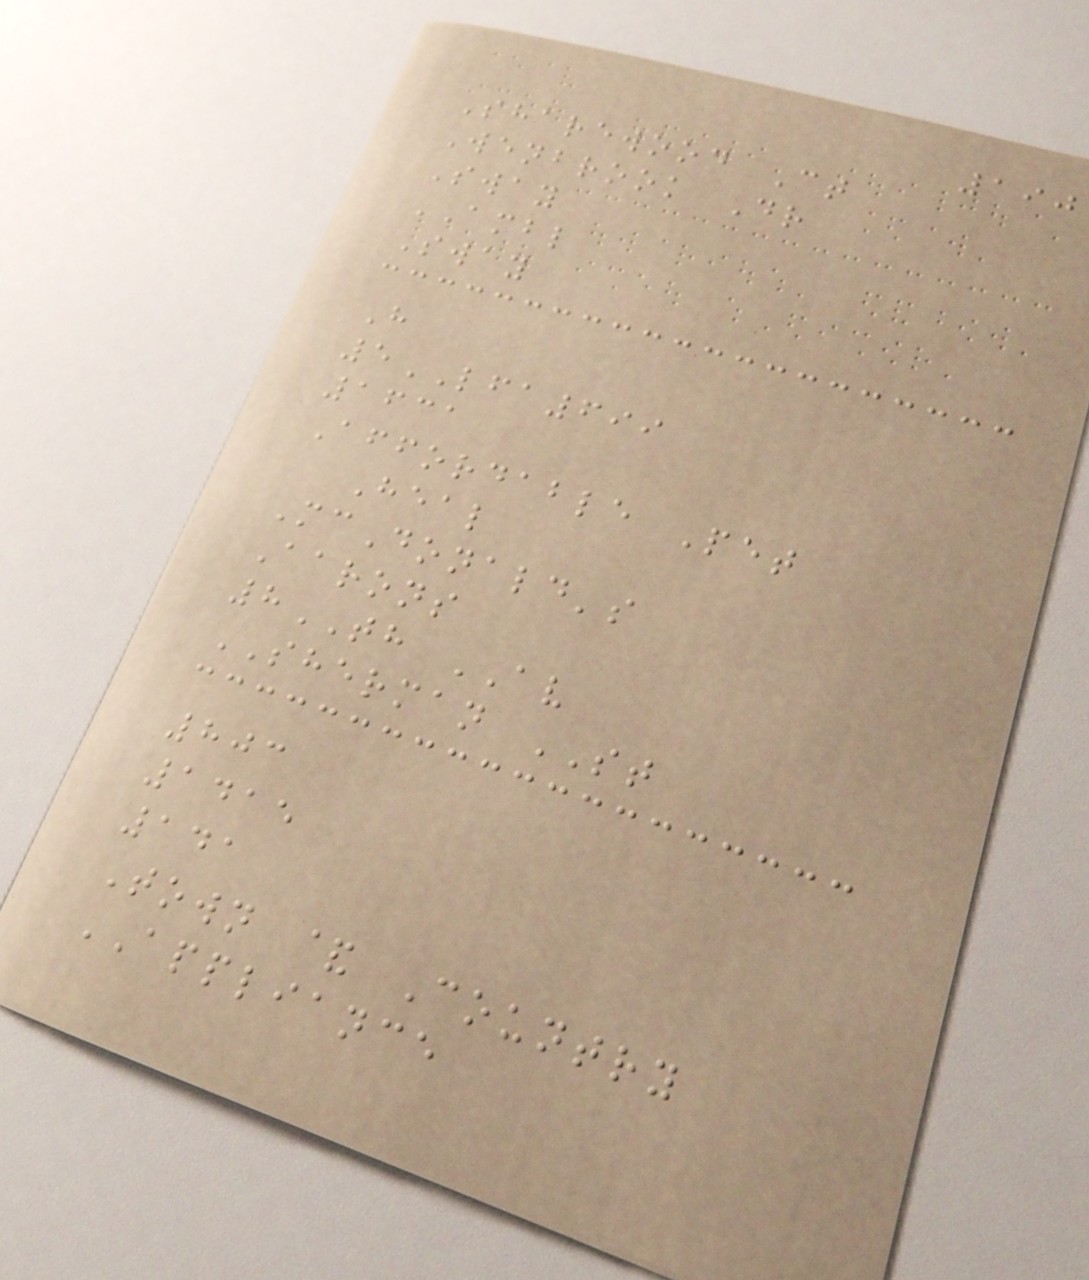190
Sharewood Ct
Wenbrook Dr
Sway
AMBL
Sway
H
5LFA699
1631
Affordable Pet
Heal
McDonald's
Aarons
8TH AV
SHERMAN ST
803
1415
141
Town & Country
APPLIANCE
